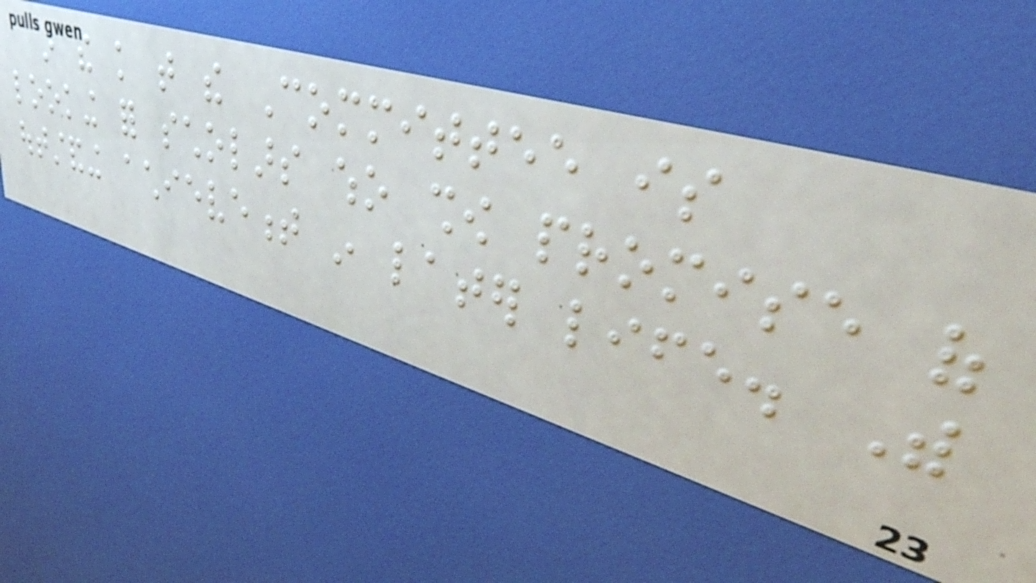in the knowledge that the Committee is
looking for scholars who show promise of
outstanding achievement in later life. With
